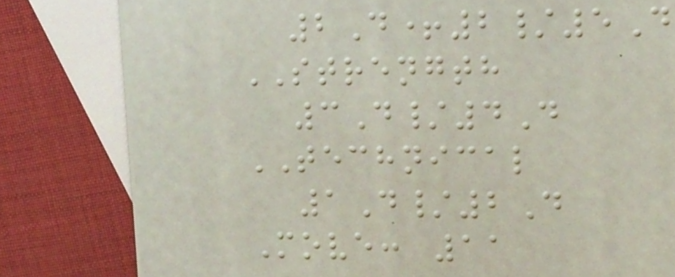2D+2/5D
STRENGTH
3D/4D
TECHNICAL
1D/2D
Move: 11
